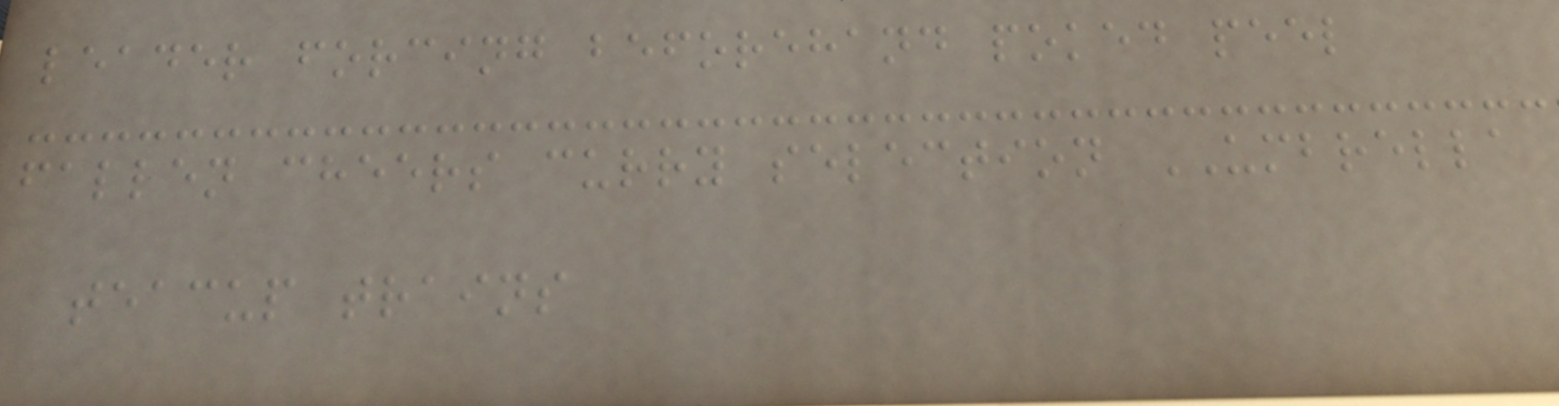leader forcing beforehand poked peel
fallen cheers curry selection UMBRELLA
teacup trains
